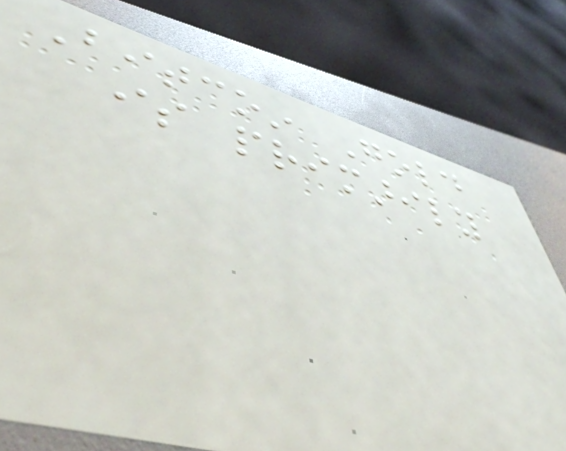Bitcoin Gold
is primarily
